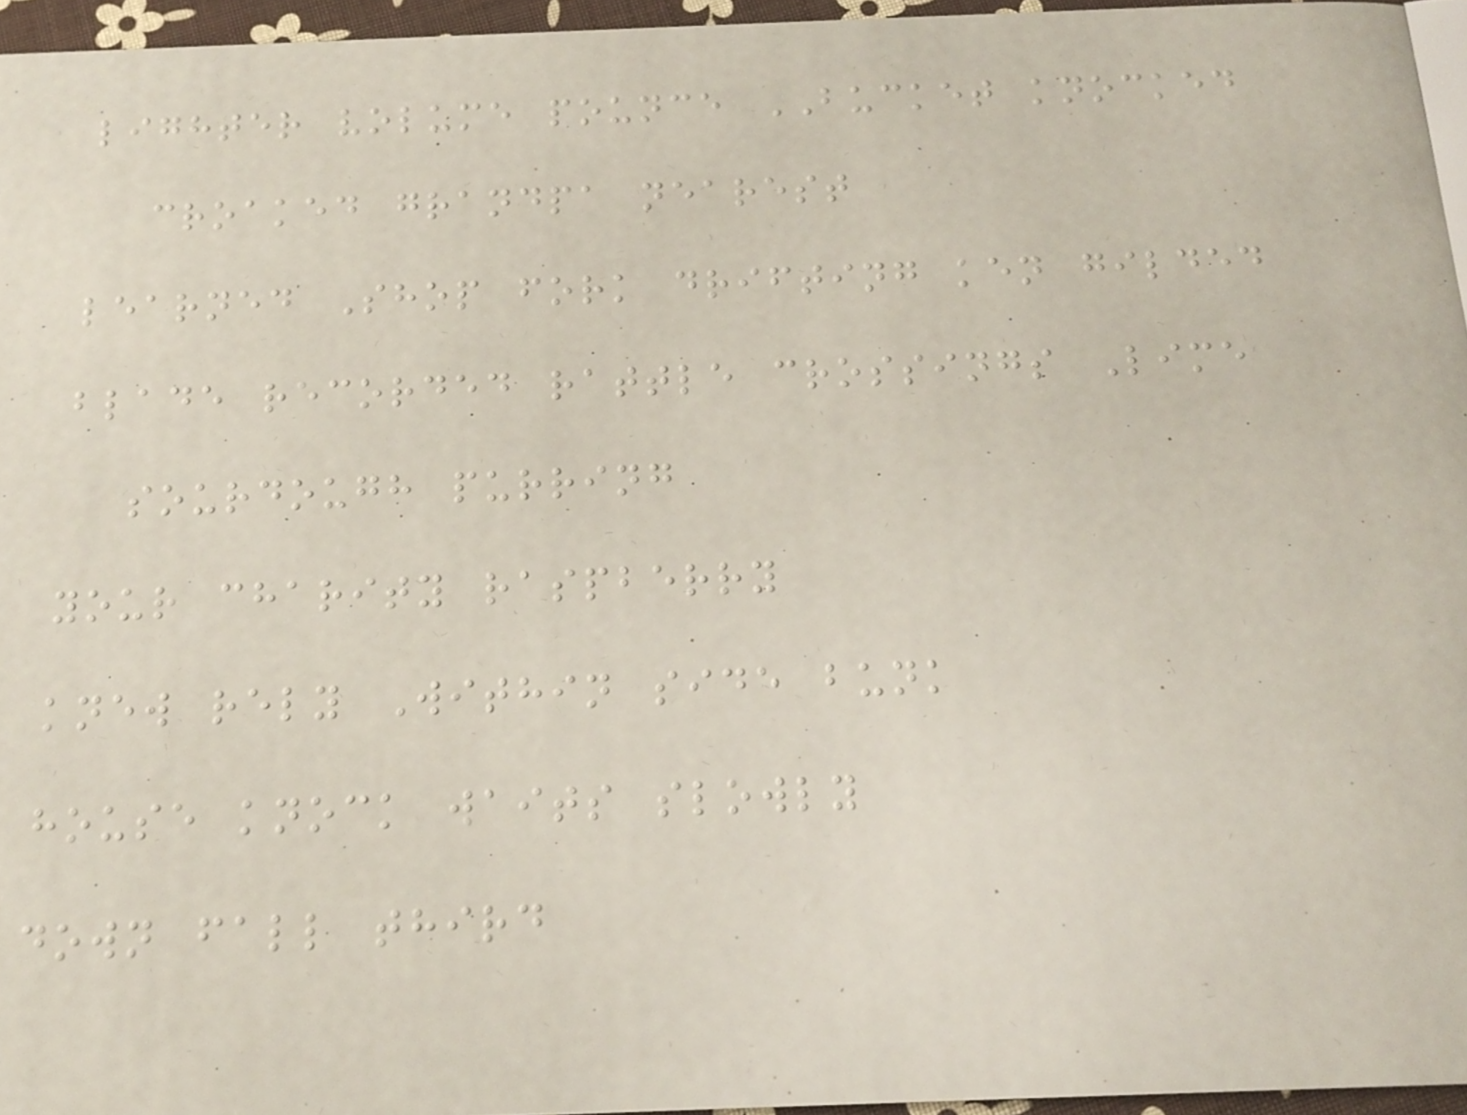lighter volume pounce BUCKET knocked
croaked grandpa nearest
learned Shop fork drifting ken gilded
blade recorded rattle crossings Lime
sourdough purring
your charity raspberry
knew rely Within side bunk
house knock waits slowly
down fall third
